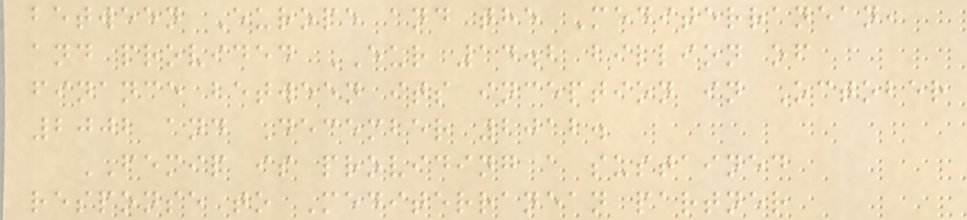between Europe and the Mediterranean,
and provided EUR 14.2 billion of
finance between its inception in October
2002 and December 2012.
FEMIP is providing a sustained
response to Mediterranean partner
